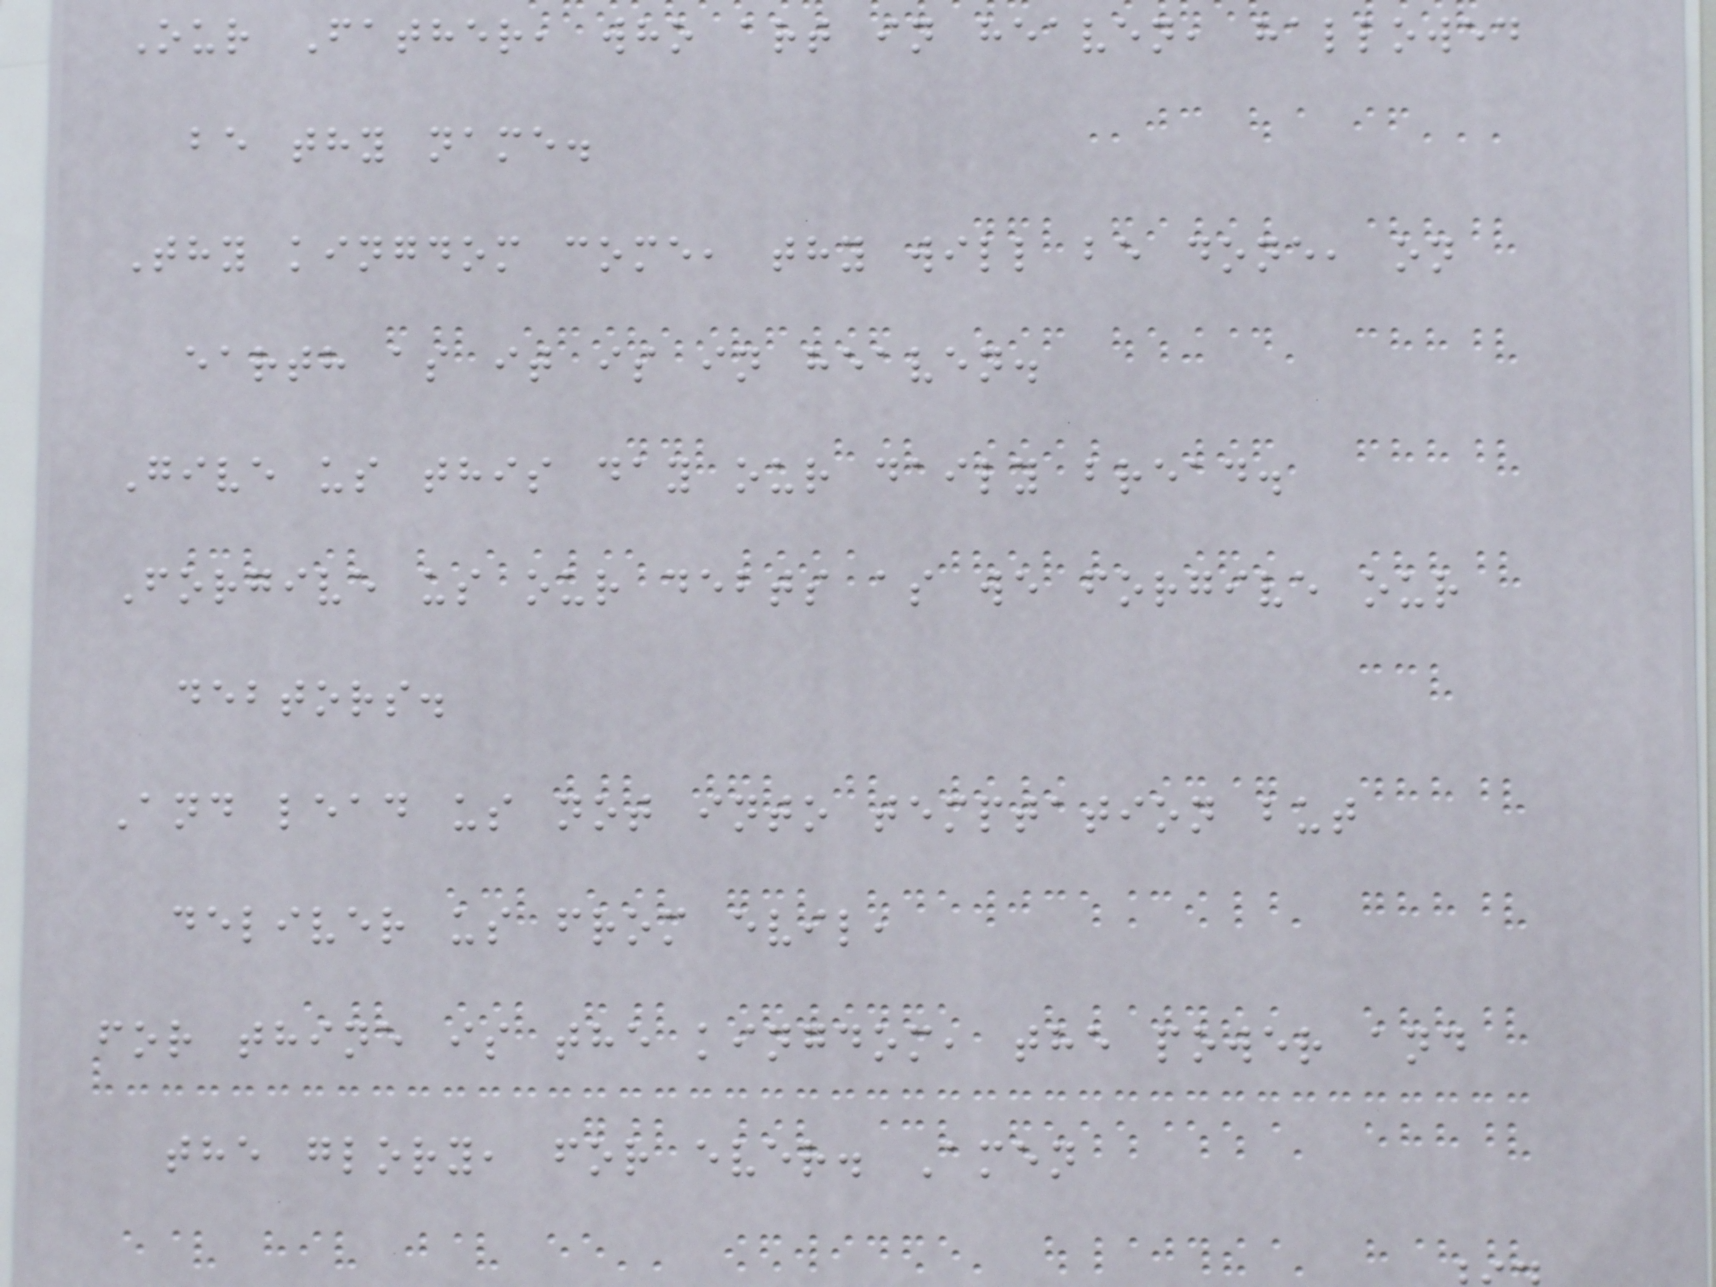Our Father, who art in heaven, hallowed
be thy name.
Thy kingdom come, thy will be done, on
earth as it is in heaven.
Give us this day our daily bread.
Forgive us our debts as we forgive our
debtors.
And lead us not into temptation but
deliver us from evil,
for thine is the kingdom, the power and
the glory, for ever. Amen
